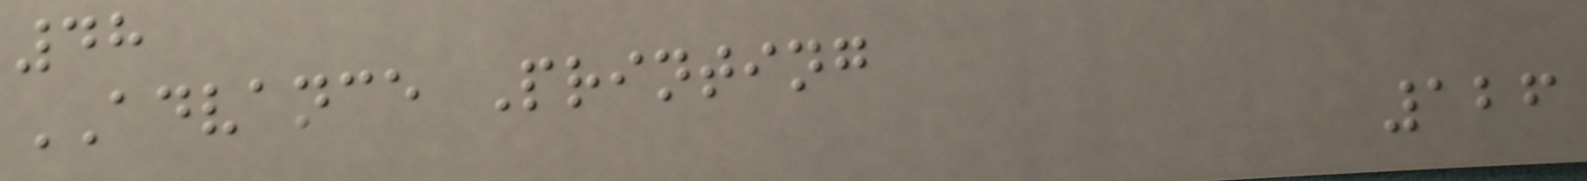48
ADVANCE Printing
126
